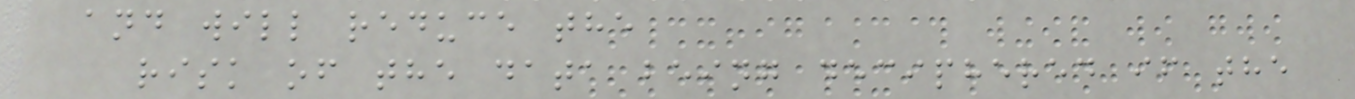and will reduce the
risk of the data being deciphered if the
